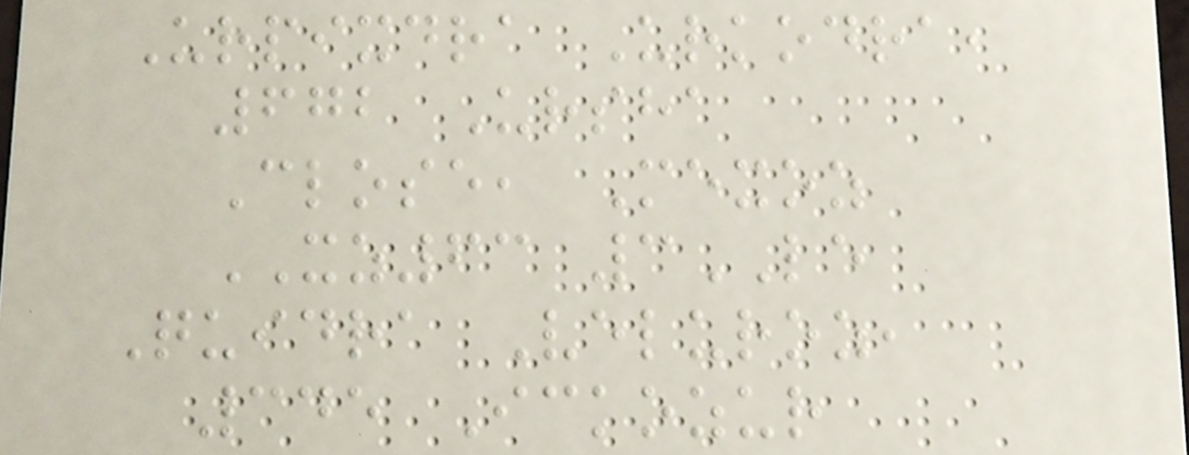Urpixdra Urkodra,
672 Ursha
Close, Mexoz
XZ63 3LE
Quidra Veluroz,
345 Ickozur
